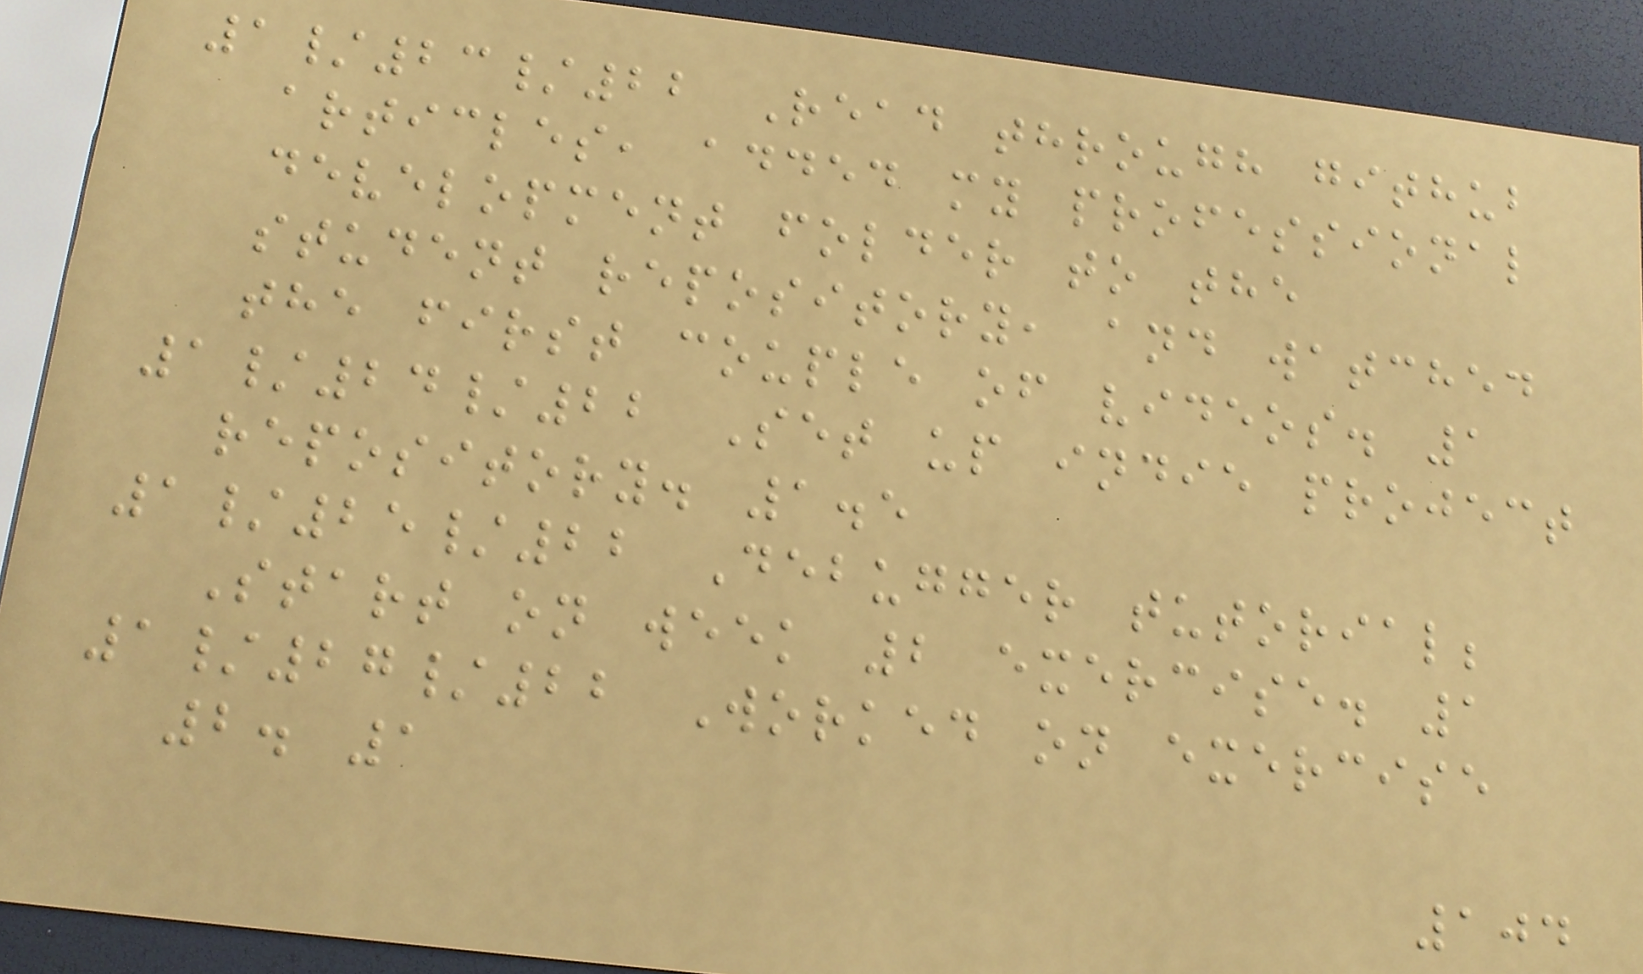1/23/22 Read through github
articles, added my professional
development folder to the
student repository, and watched
the first couple of videos. 1
1/24/22 Set up indie project
repository. 1.5
1/25/22 Debugger tutorial;
Start on week 2 exercise. 1
1/27/22 Worked on exercise
2. 1
104
